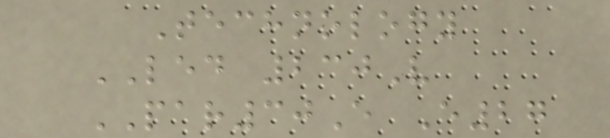Technology
LED 230V
PAR30E E27
